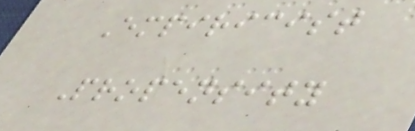Empiricist
Propensity
